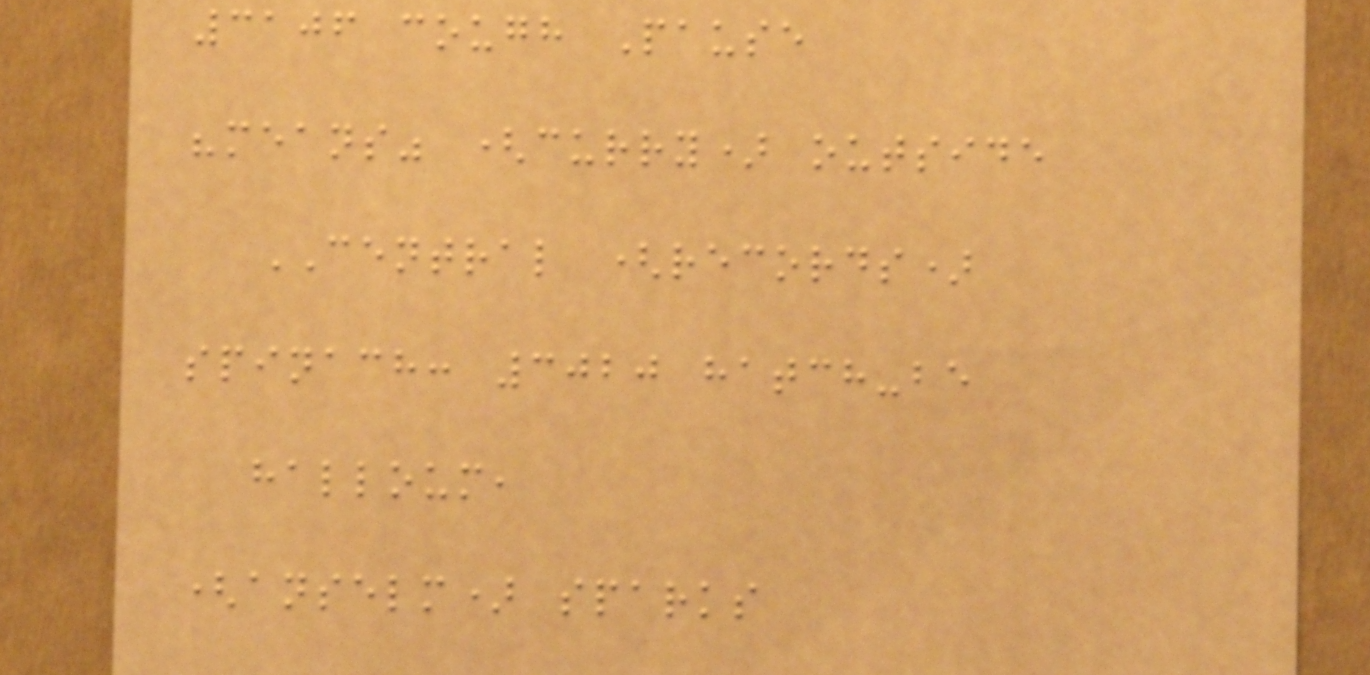3106 cough Pause
"means" (curry) outside
CENTRAL (records)
spinach: 3020 hatch-be
halloum,
(anselm) sparks
